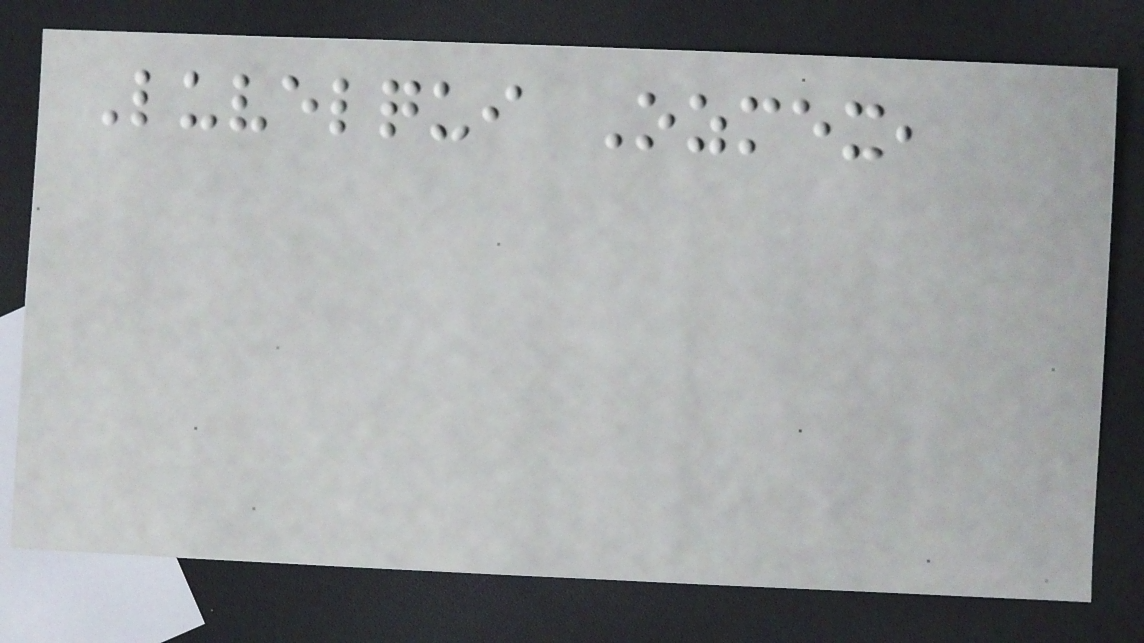Luvelqui Ozmex,
